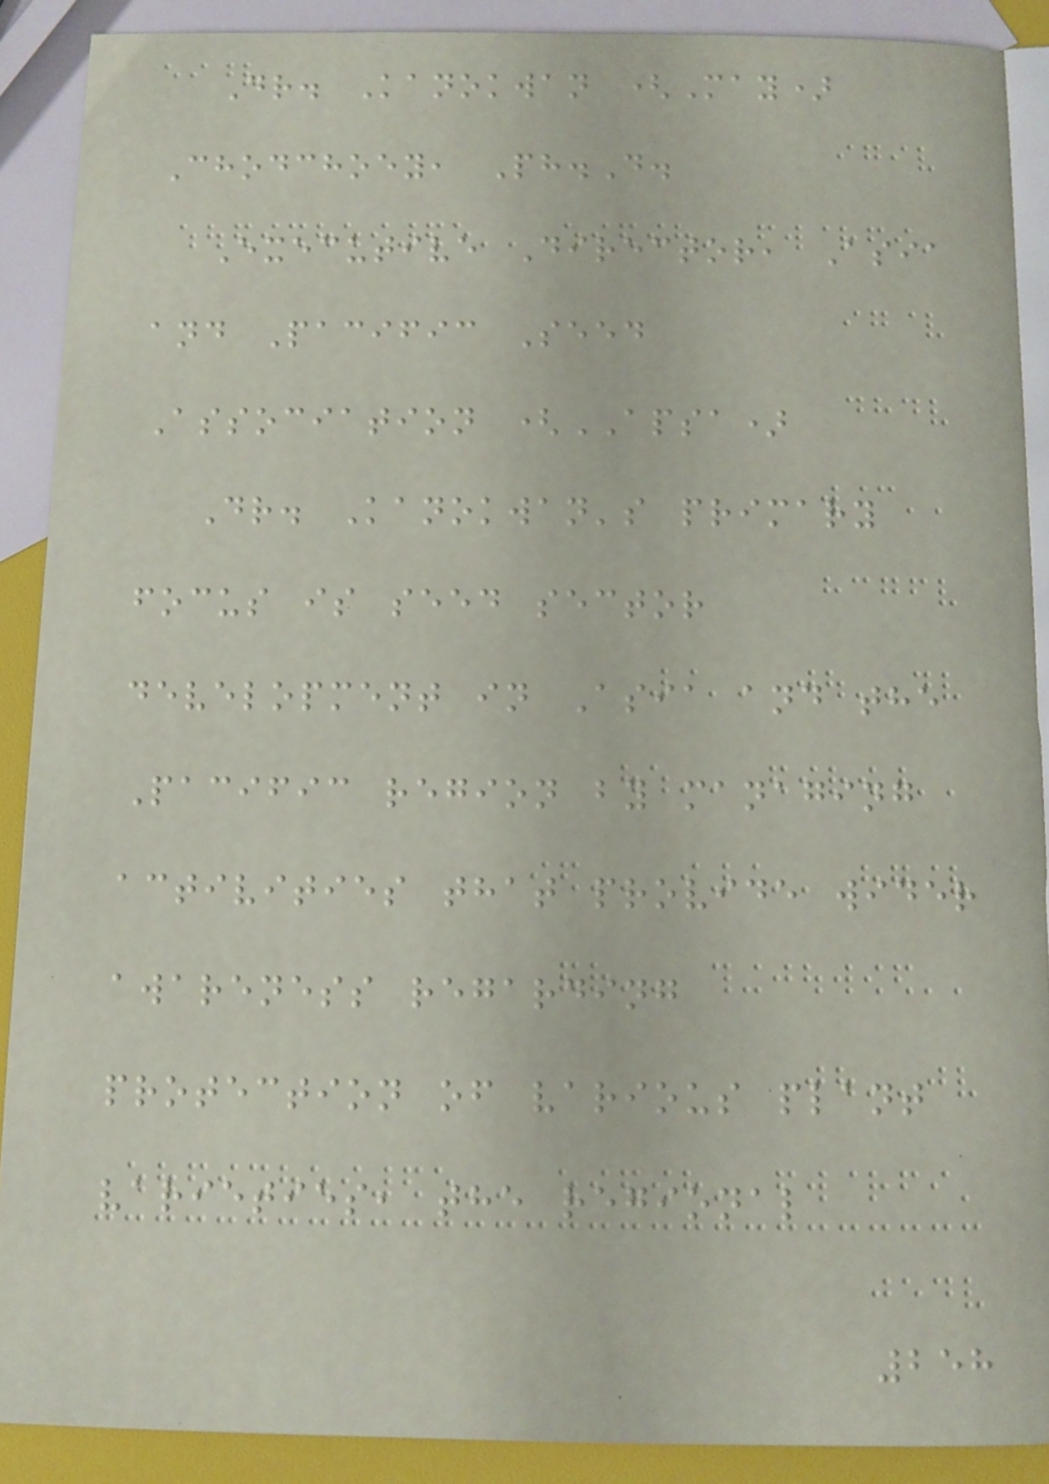Dr. Kanokwan (May)
Chodchoey, Ph.D.
Executive Director, Asia
and Pacific Seed
Association (APSA)
Dr. Kanokwan's primary
focus is seed sector
development in Asia and the
Pacific region by managing
activities that provide wider
awareness regarding
protection of various plant
varieties, the regional
258
